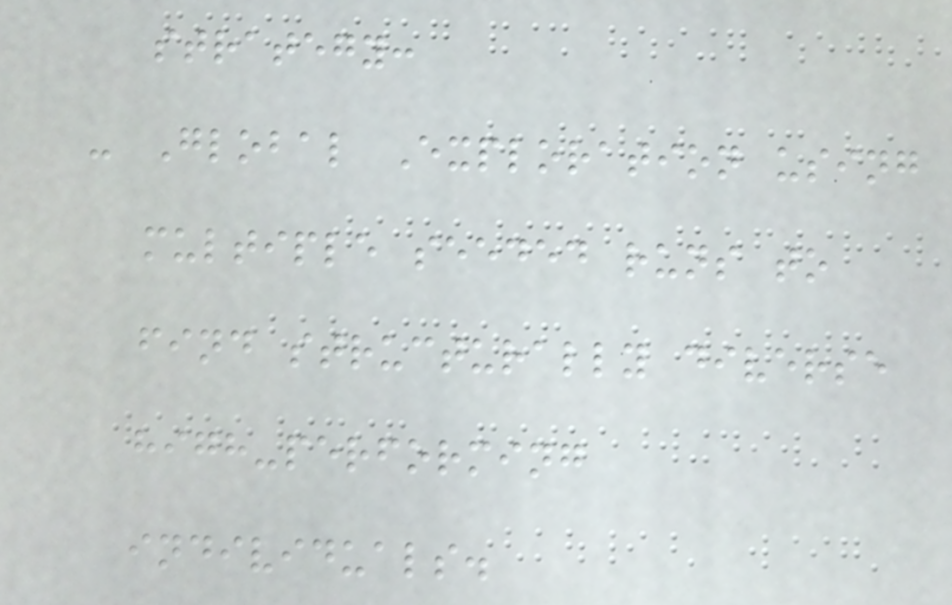strategy:
- Global Exploration using
multiple seeded runs to
find structurally diverse
high-performing
individuals.
